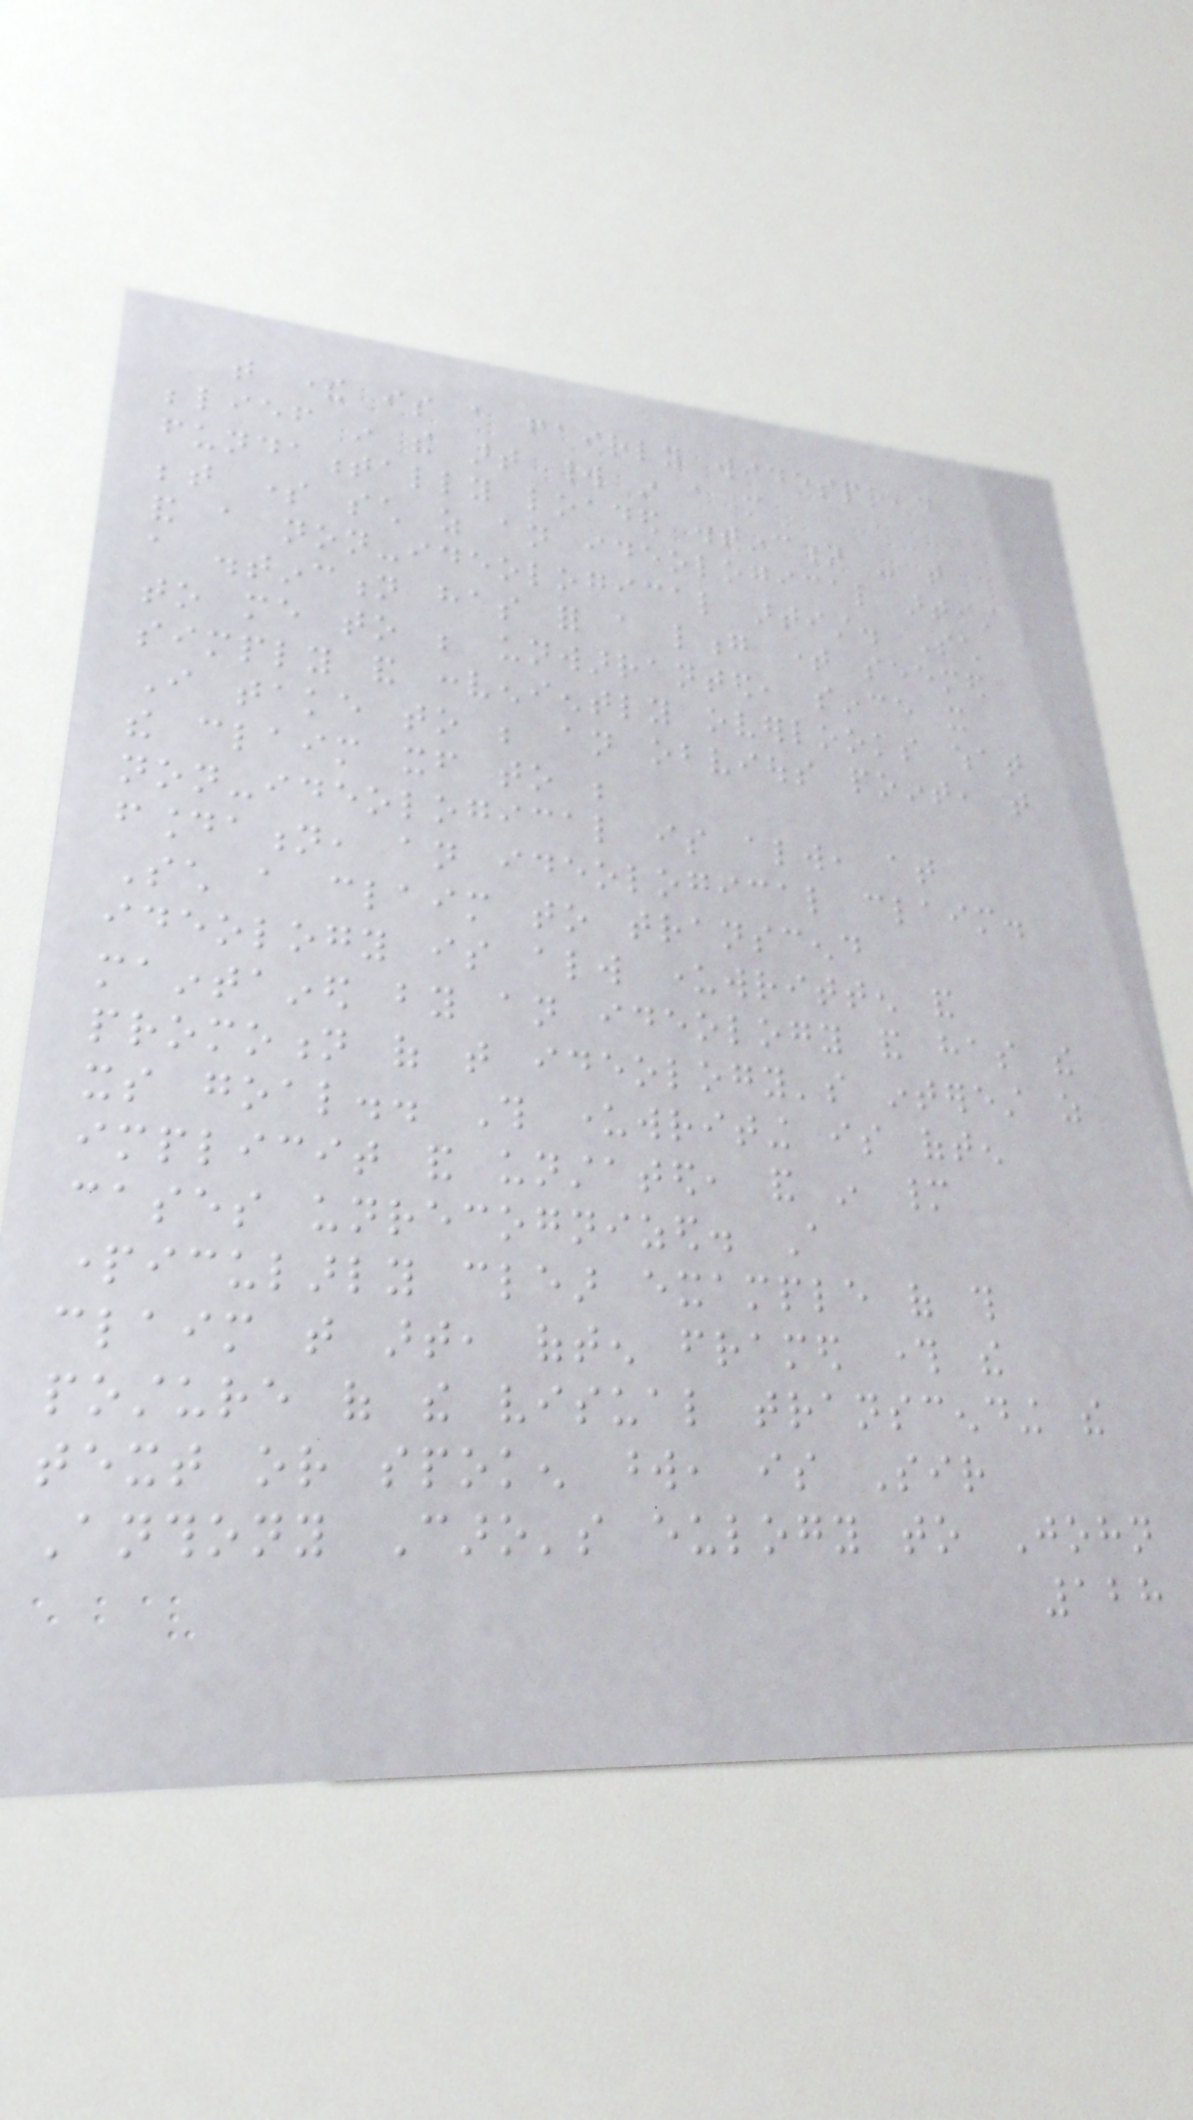that there is a fairly widespread
belief in the art world in a more
fundamentally loaded distinction - that
between some such as an ideological artist
and a non-ideological artist. Such
a distinction has for a long time seemed
to me to be unwarranted, since it
simply and conveniently overlooks what
I take to be an obvious point, that
the claim itself to be
non-ideological is always, at
foundation, an ideological claim.
Such a claim to transcend
ideology is always underwritten and
maintained by an ideology and has the
promotion of that ideology's interest as
its goal.. This underwriting is often
implicit and unstated, and in many
cases unrecognized. A
particularly clear example of this
claim that art, often framed through the
posture of the visual transcending the
text or spoken word, is Sir
Anthony Caro's eulogy to John
128
